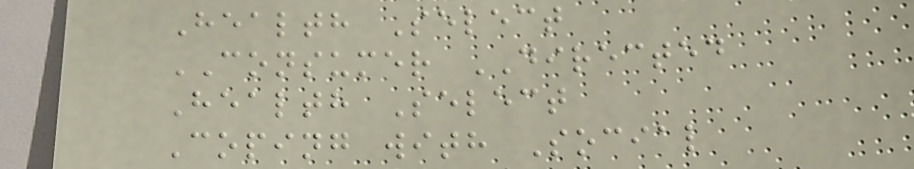Health Select
CONSUMER DIRECTED
Health Select
Coping with Social
